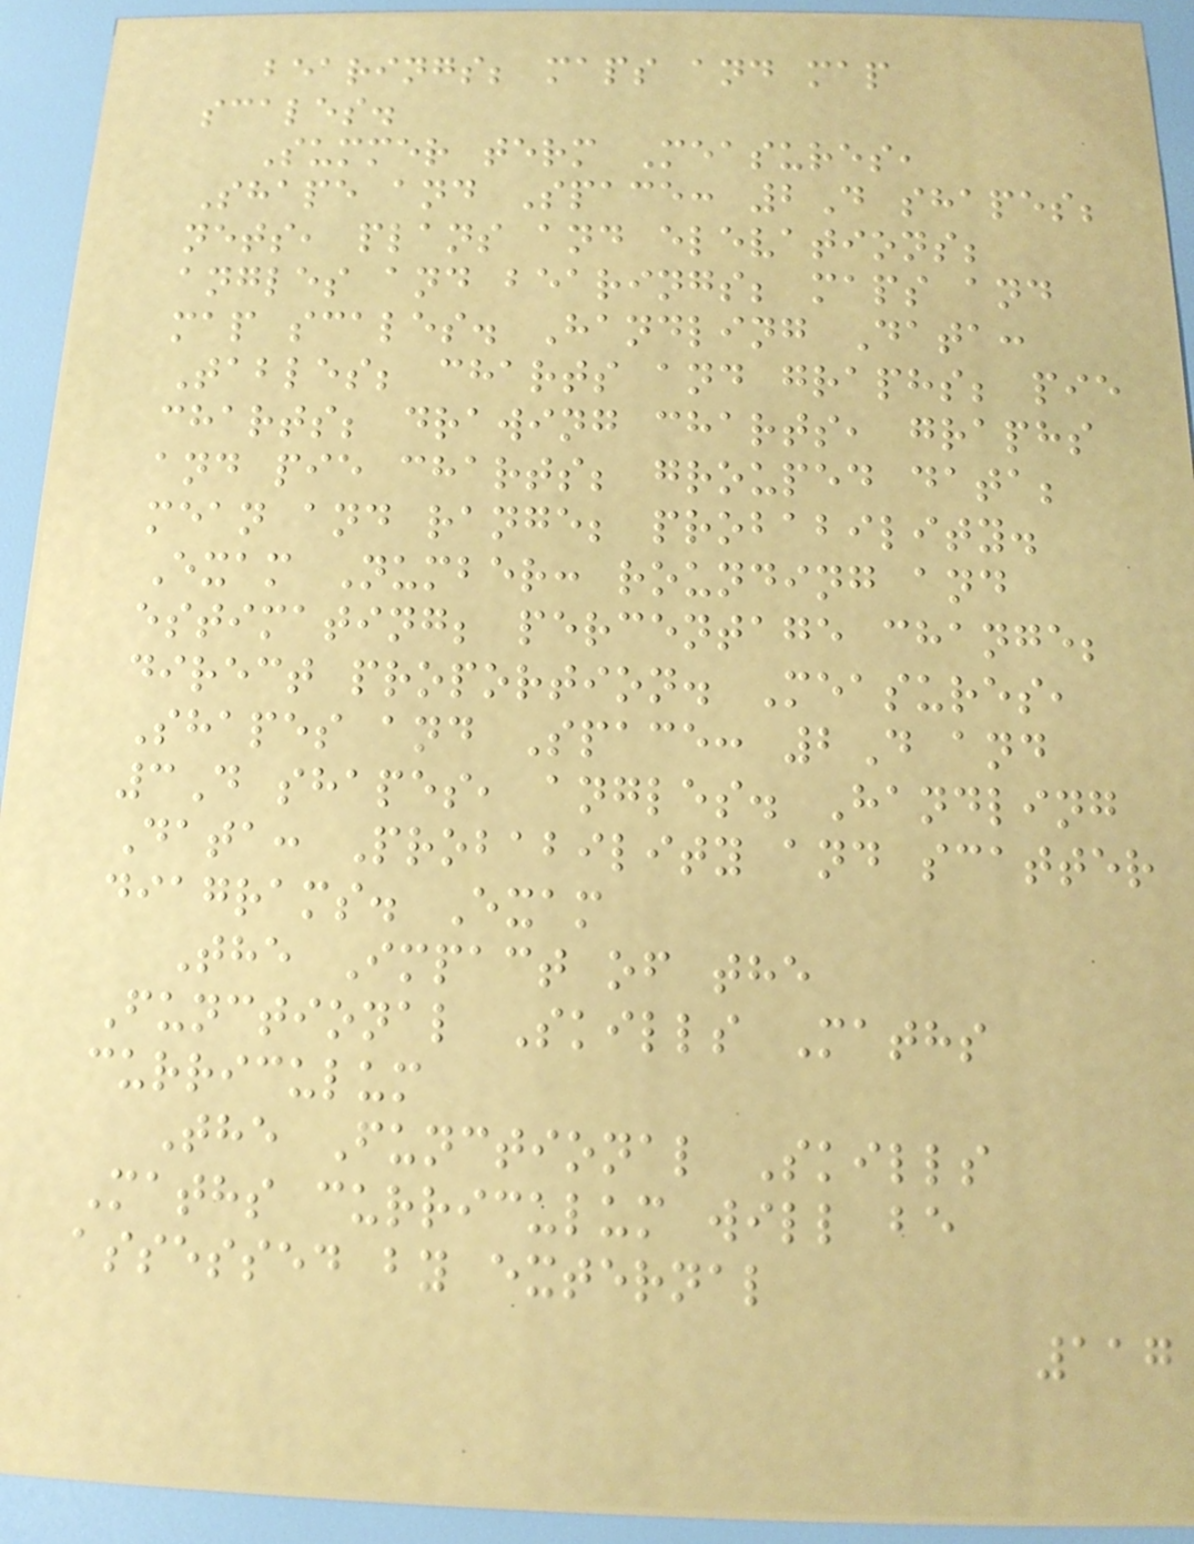bearings; maps and map
scales.
Summer term Measures,
Shape and Space: 2D shapes;
nets, plans and elevations;
angles and bearings; maps and
map scales. Handling Data:
Tables; charts and graphs; pie
charts; drawing charts, graphs
and pie charts; grouped data;
mean and range; probability.
Exam Number: rounding and
estimating; percentage change;
direct proportion. Measures,
Shapes and Space: 2D and
3D shapes, angles. Handling
Data: Probability and scatter
diagrams. Exam
The Impact of the
Functional Skills Maths
curriculum
The Functional Skills
Maths curriculum will be
assessed by external
117
